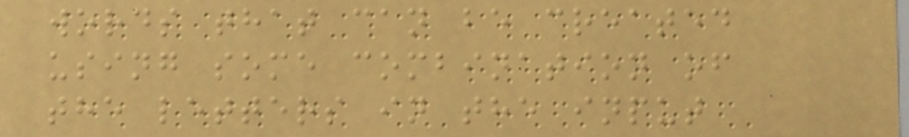words that can be created
using some combination of
the letters in the input
